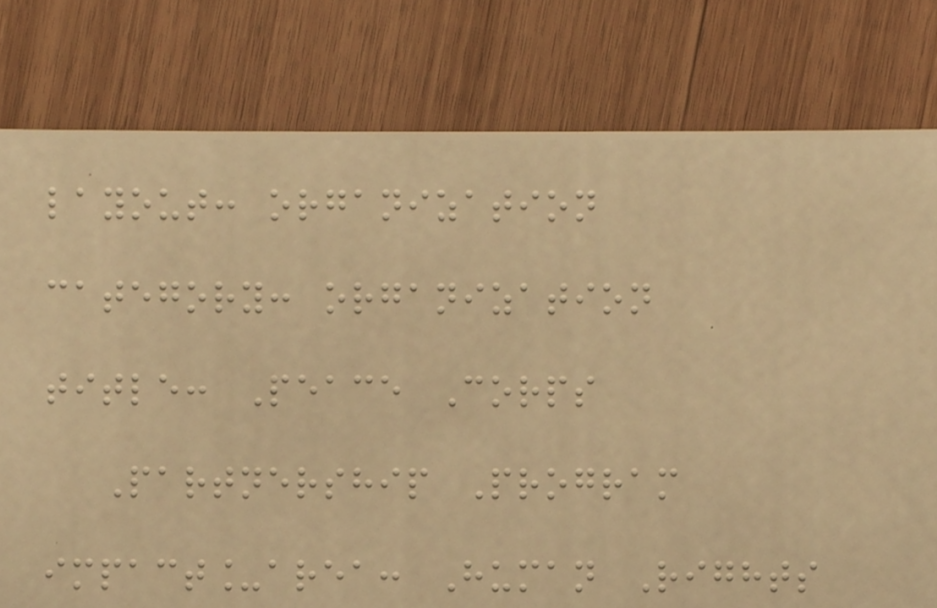layout: organization
category: organization
title: Peace Corps
Partnership Program
impact_area: Human Rights
